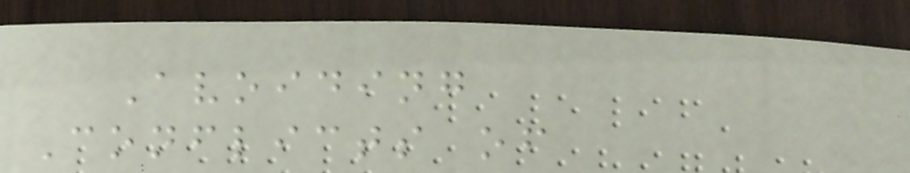Avoiding
Conflicts of
